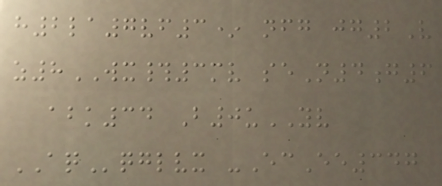h2la7vf3* nfg jg2V
z8WX#3mv seN4g6
abk34 B0uYV
AQqglvx -EcEe347
